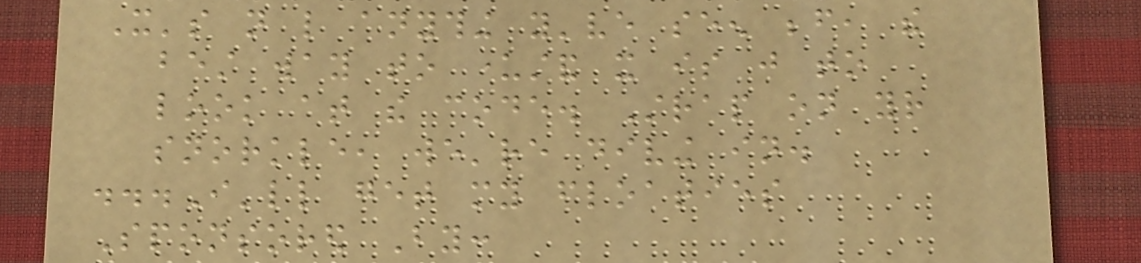It's not like anything you've seen before, the
best way to understand it is just to
look at the code. Strap on your
snorkle, we're diving in.
...I'll get my floaties
Sponsored By:
